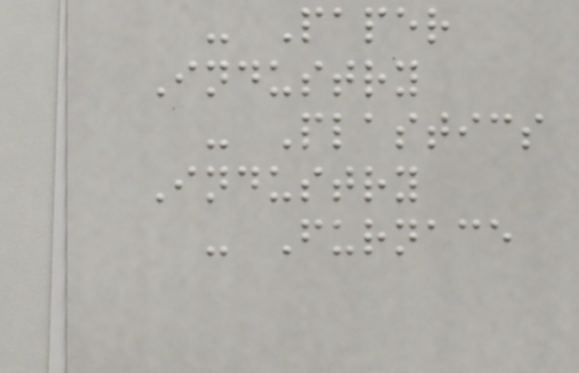- Paper
Industry
- Plastics
Industry
- Furnace
